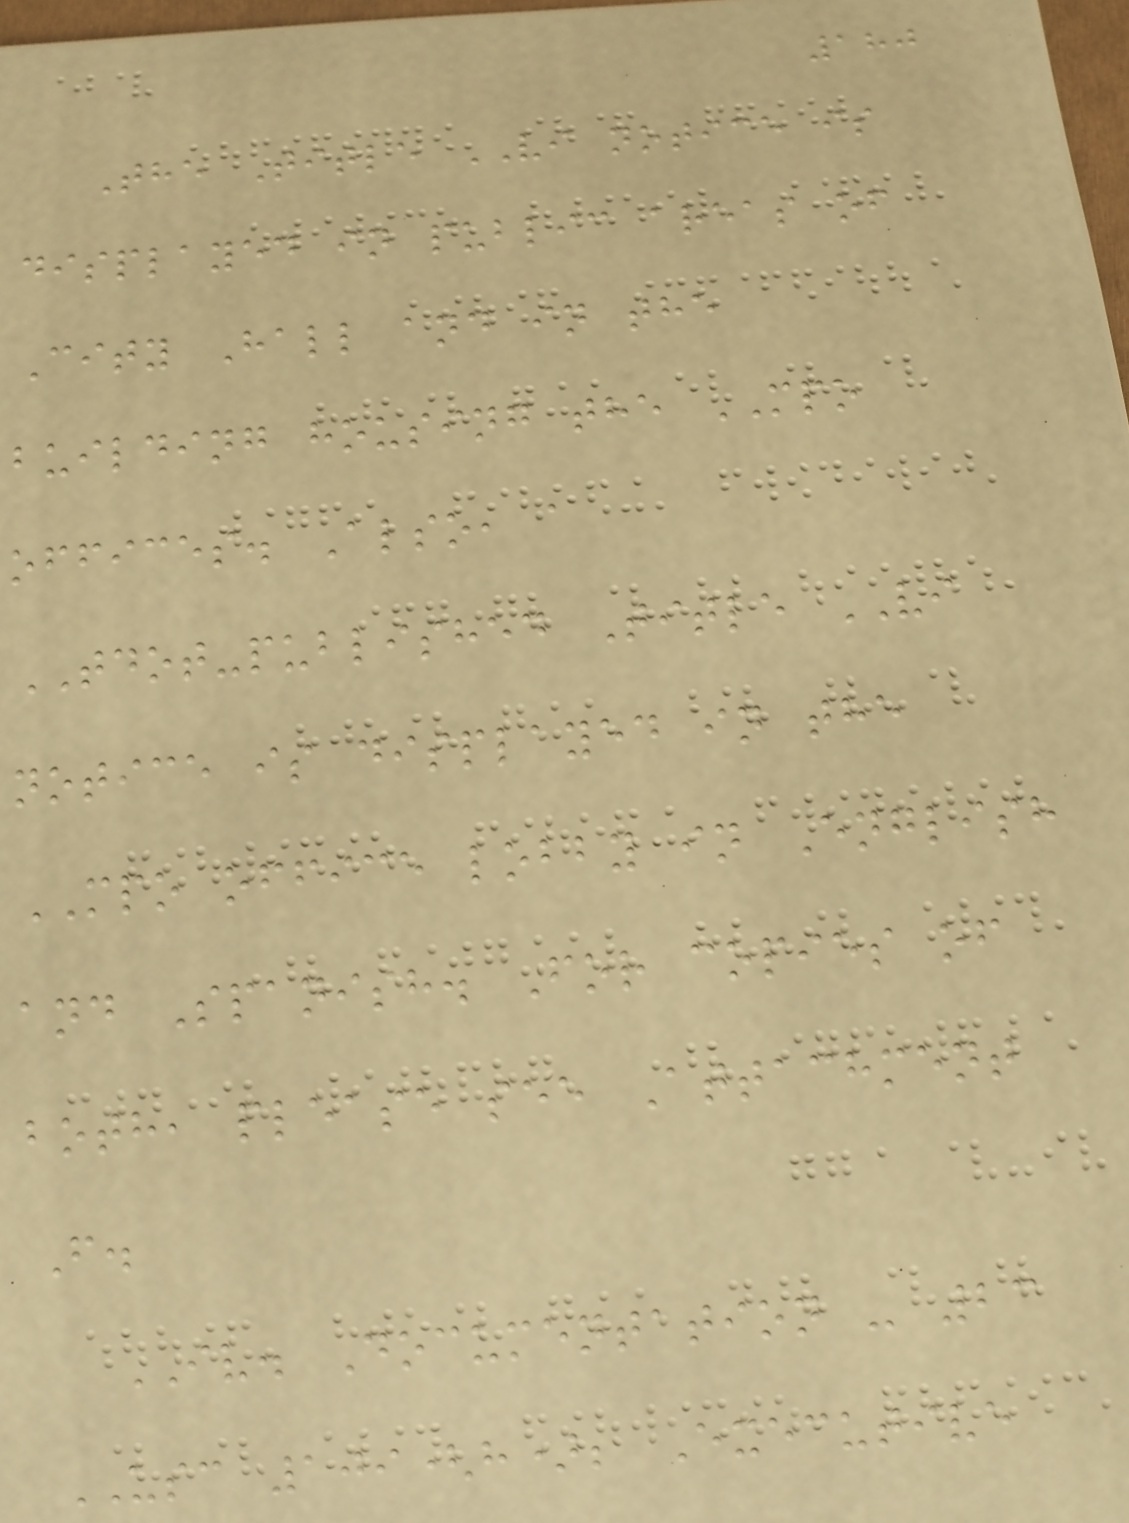180
The Title VI notice is
displayed in public areas of
City Hall and in the
building housing the MPO
offices. Also, a
TDOT-published Title VI
notice is displayed in the
MPO office lobby in English
and Spanish. For copies of
both, please see Attachment
F.
IV. Documentation - 23
USC 109(h); Executive
